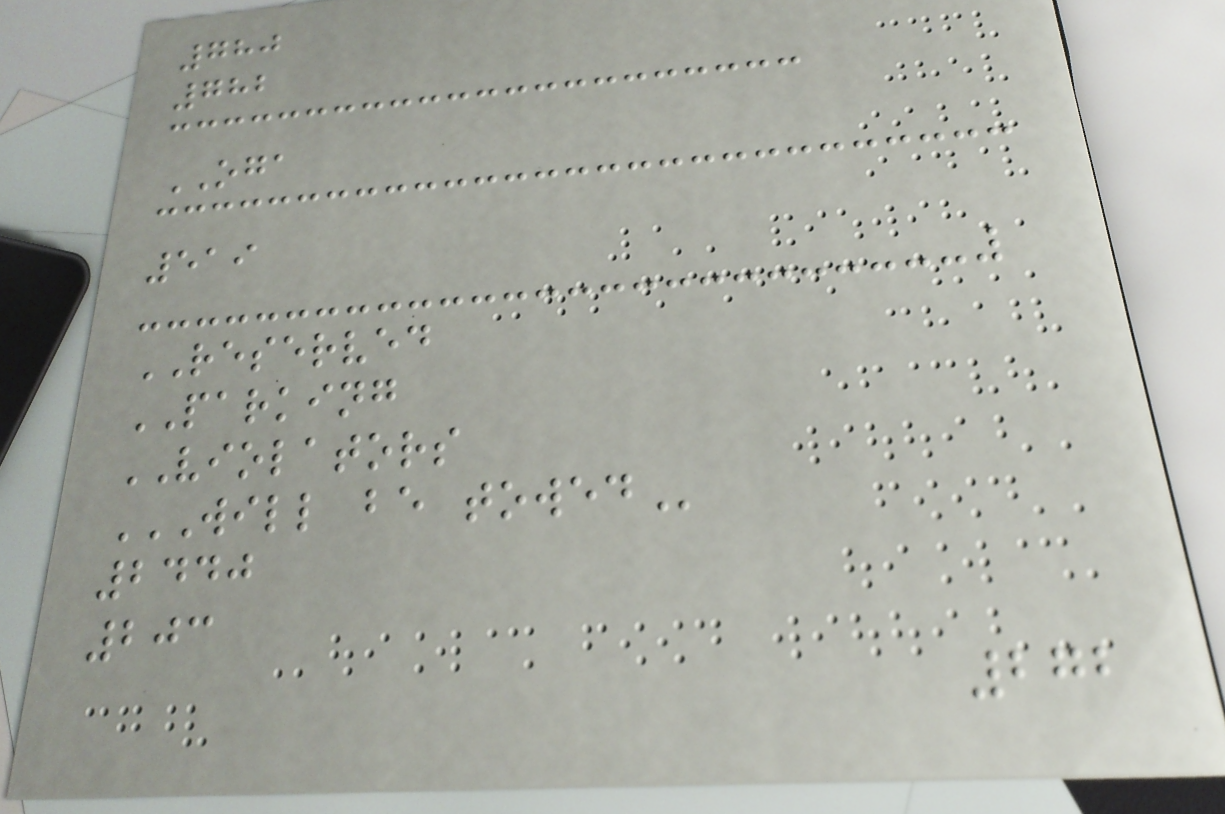780
782
OGA
519
RESERVED
PARKING
VIOLATORS
WILL BE TOWED
2440
203
272
